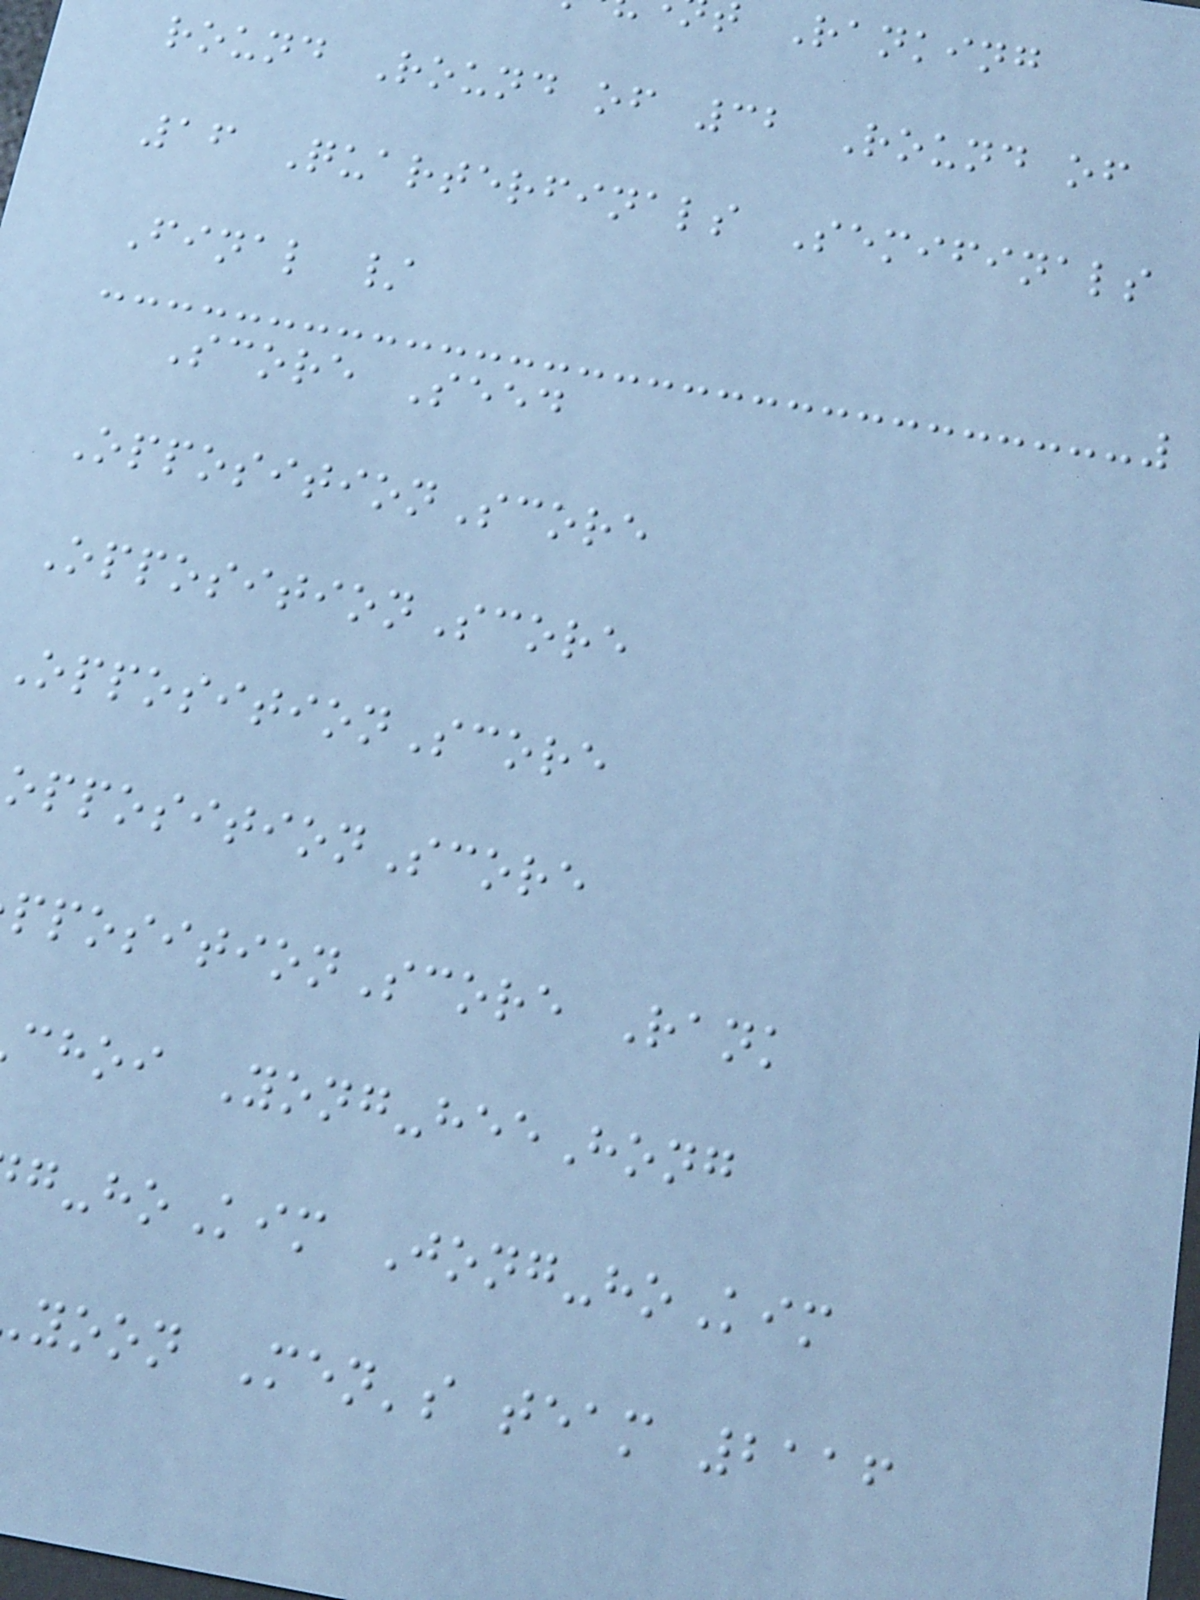Ranking
round Round of 32 Round of
16 Quarterfinals Semifinals
Final /
Score Seed
OppositionScore
OppositionScore
ppositionScore
ppositionScore
ppositionScore Rank
choi Yong-heeHong
g-hoKim Jong-hoKim
yoon Men's team 2116
